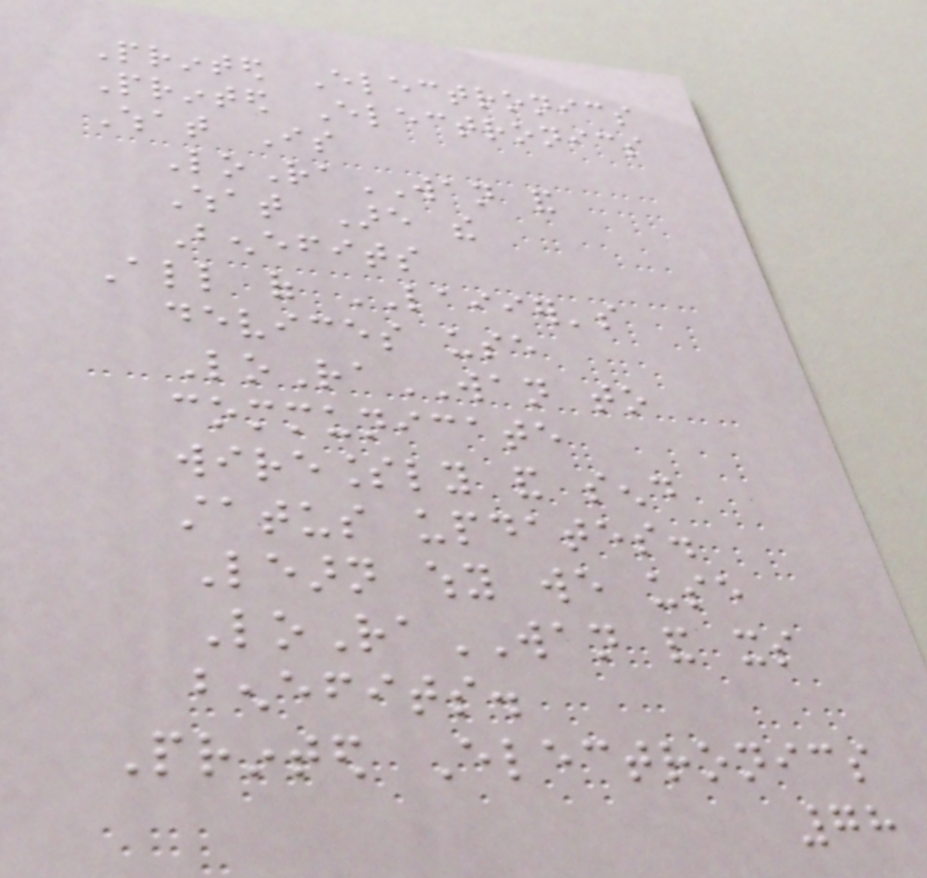Printed Electronics
Printed Electronics
What Is
LoRaWAN and
What Are the
Benefits
All of LAIIER's
devices use
LoRaWAN to
communicate
wirelessly and send
status updates.
Learn why we use
LoRaWAN and its
benefits.
Printed Electronics
78
